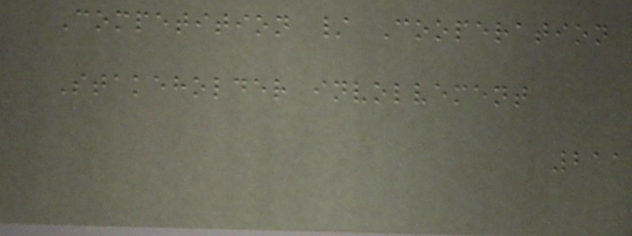Competition / Cooperation
Stakeholder involvement
211
